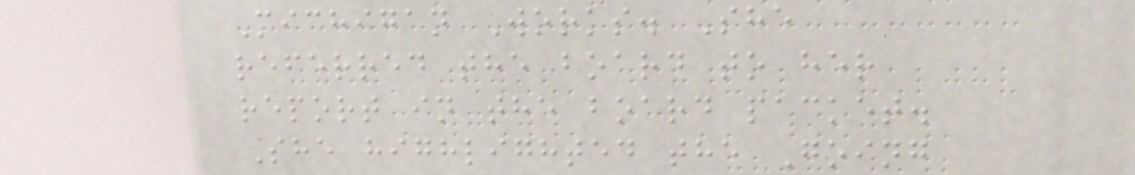Michigan Works. She
referred the board to her
report in the board packet.
She highlighted the Going
